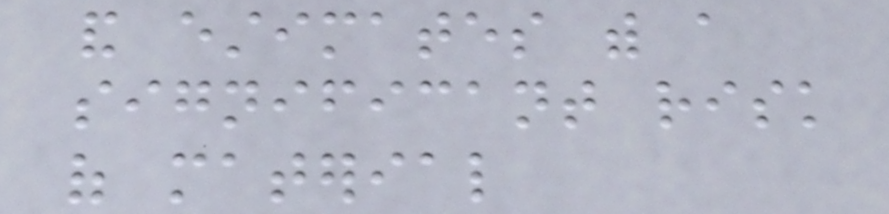and estimates with a
significant risk
of material
